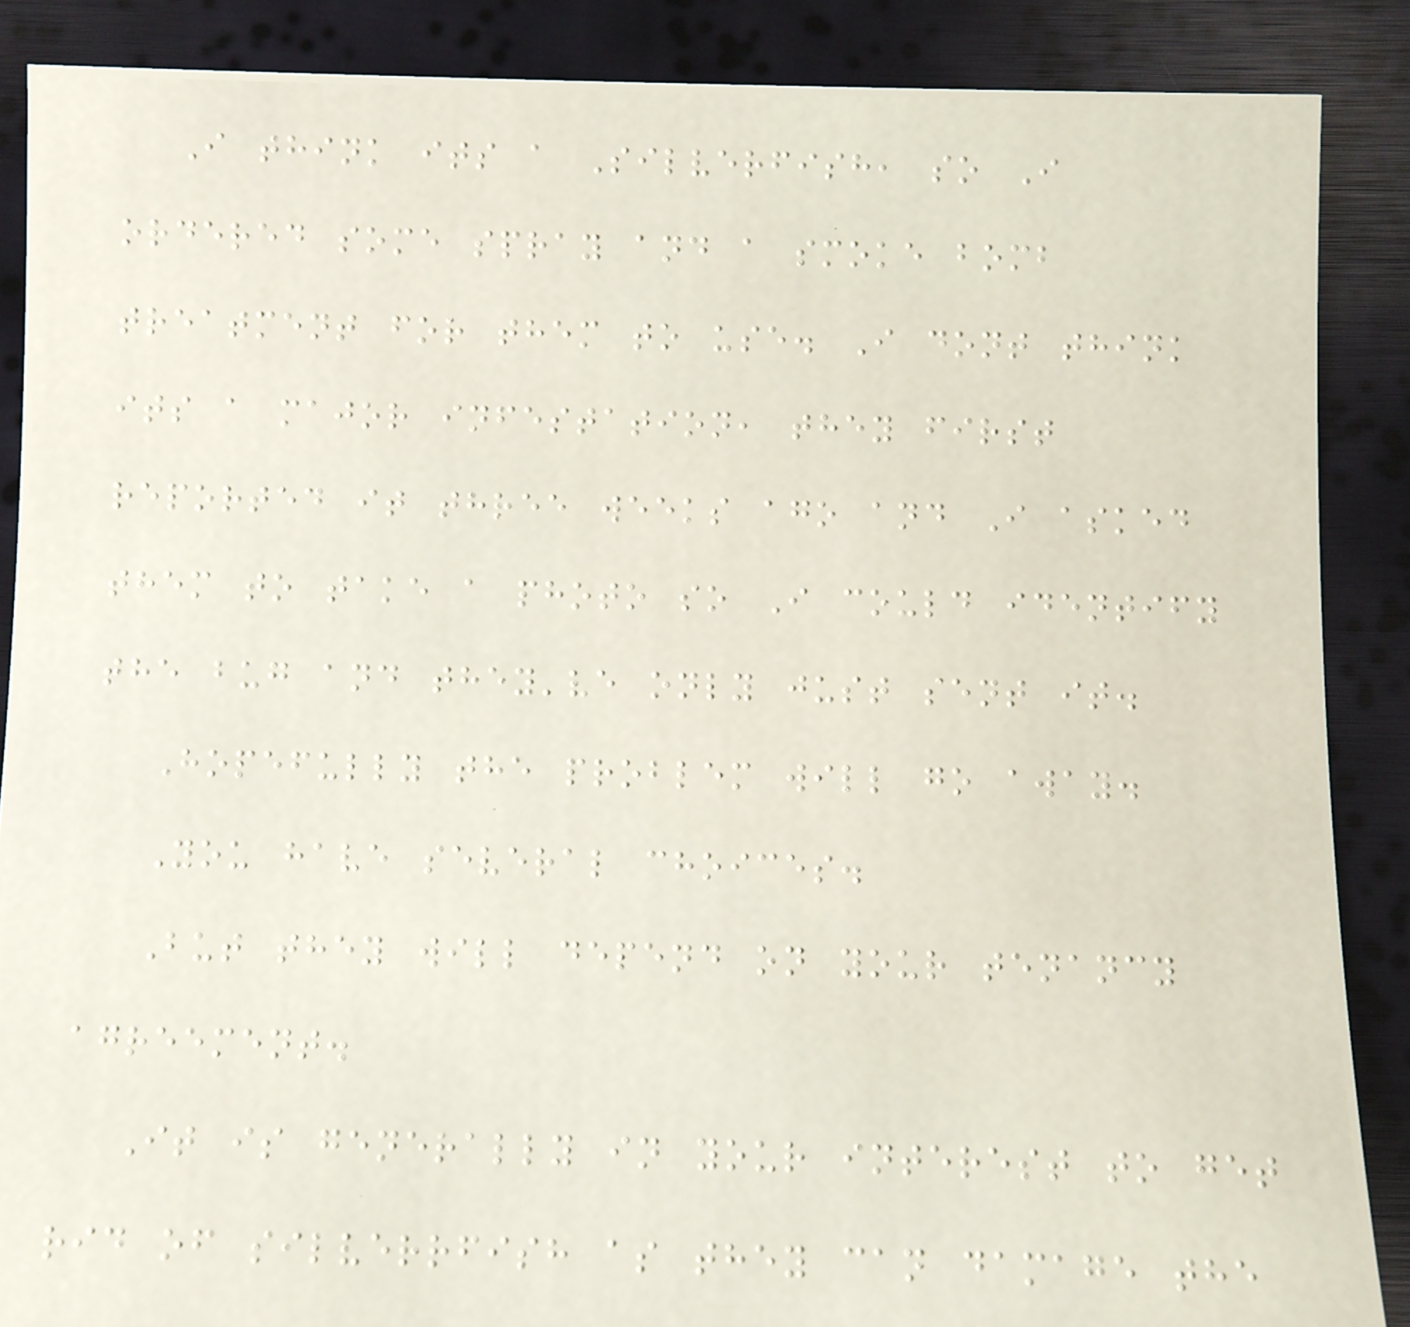I think its a Silverfish, so I
ordered some spray and a smoke bomb
treatment for them to use. I dont think
its a major infestation, they first
reported it three weeks ago and I asked
them to take a photo so I could identify
the bug and they've only just sent it.
Hopefully the problem will go away.
You have several choices.
But they will depend on your tenancy
agreement.
It is generally in your interest to get
rid of silverrfish as they can damage the
